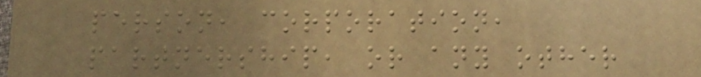person, corporation,
partnership, or any other
